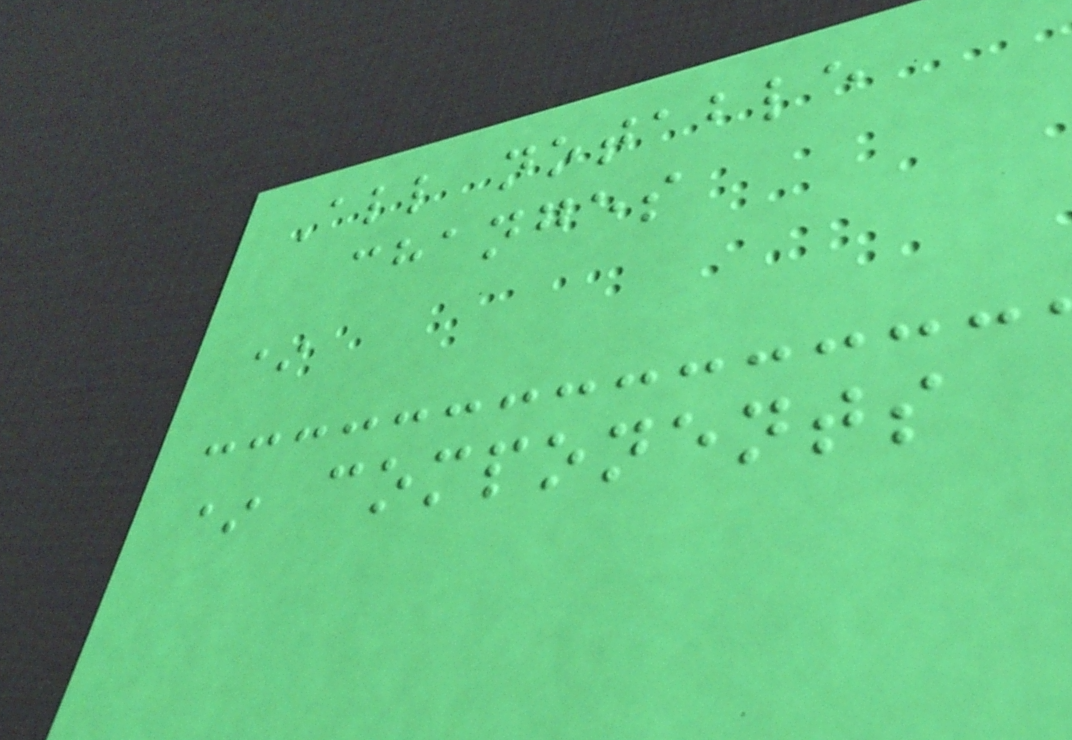All notable
changes
*
* components
